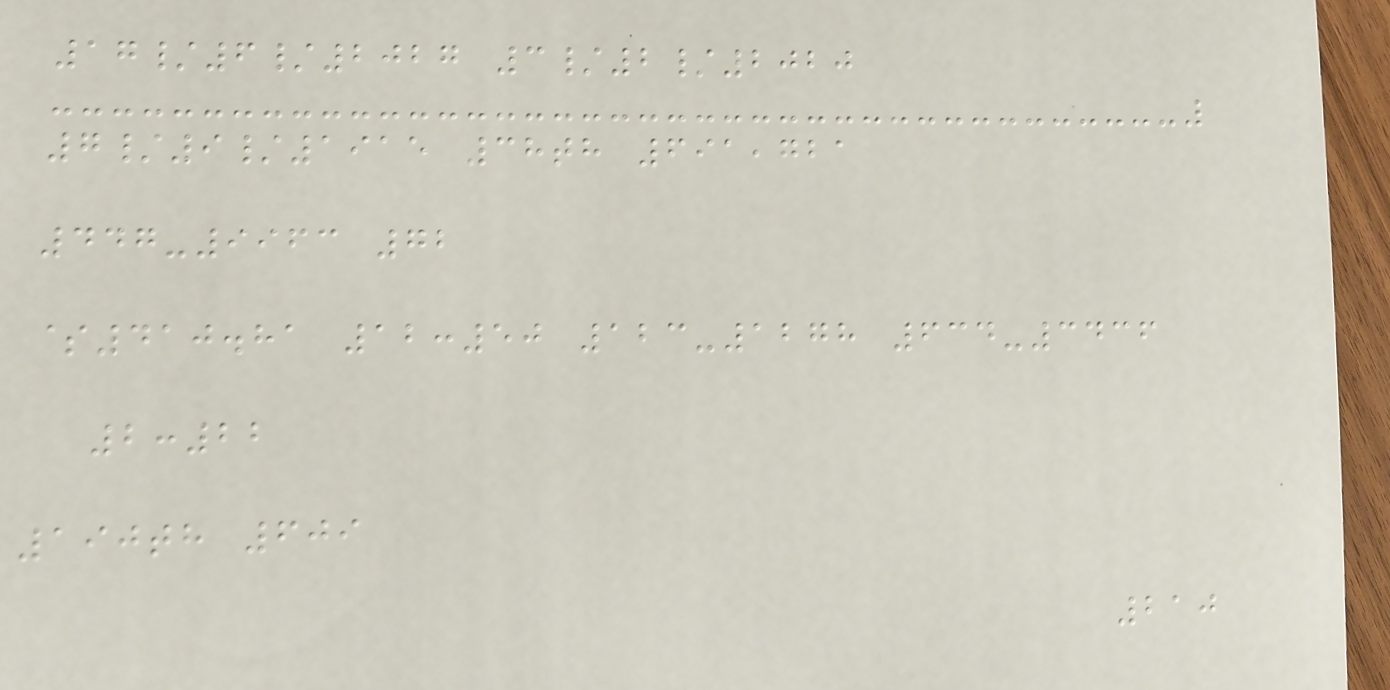17/6/2027 3/2/2020
7/9/1915 38th 691,721
447-9963 72
$410.81 12:50 123-1278 634-3436
2:22
190th 609
210
